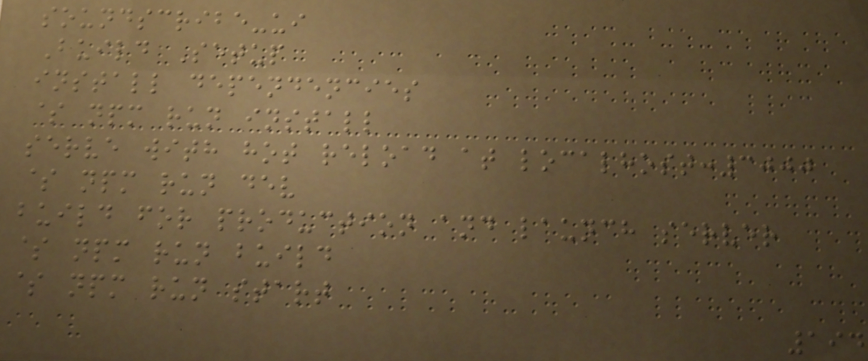soundscribe-ui
Build Setup
install dependencies
$ npm run install
serve with hot reload at localhost:3000
$ npm run dev
build for production and launch server
$ npm run build
$ npm run start
194
